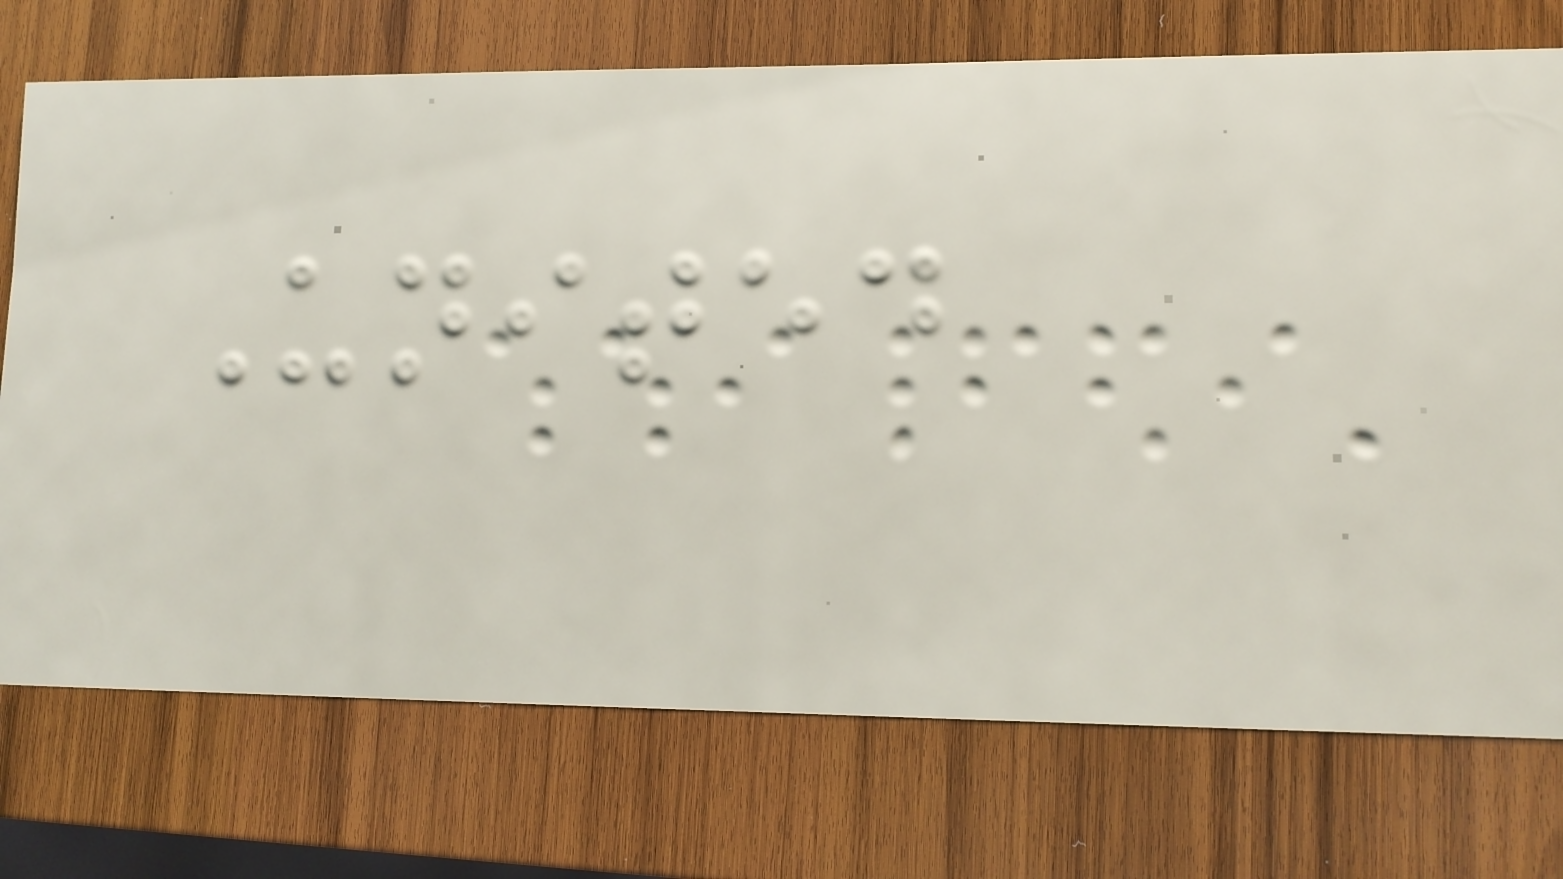United
